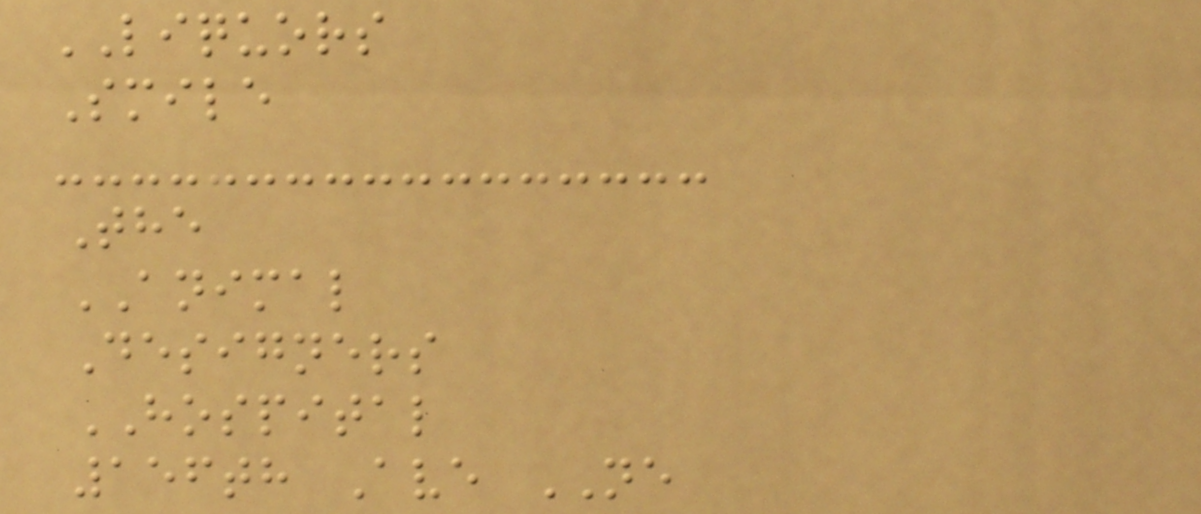LIQUORS
Smile
The
ANIMAL
Designers
HOSPITAL
156th Ave NE
